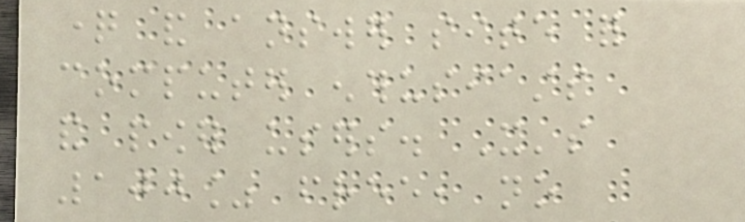question and answer site for
computer enthusiasts
and power users. It's
100% free, no
